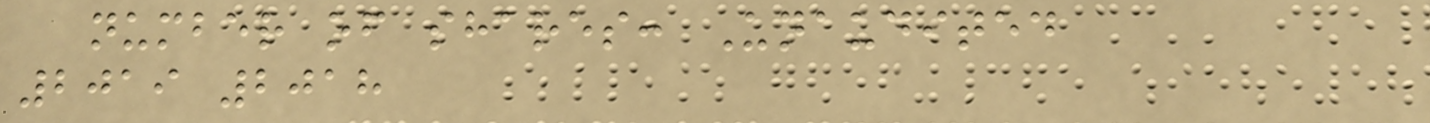number of shares: Unaudited
2019 2018
